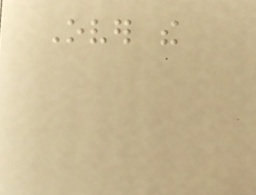Over the
